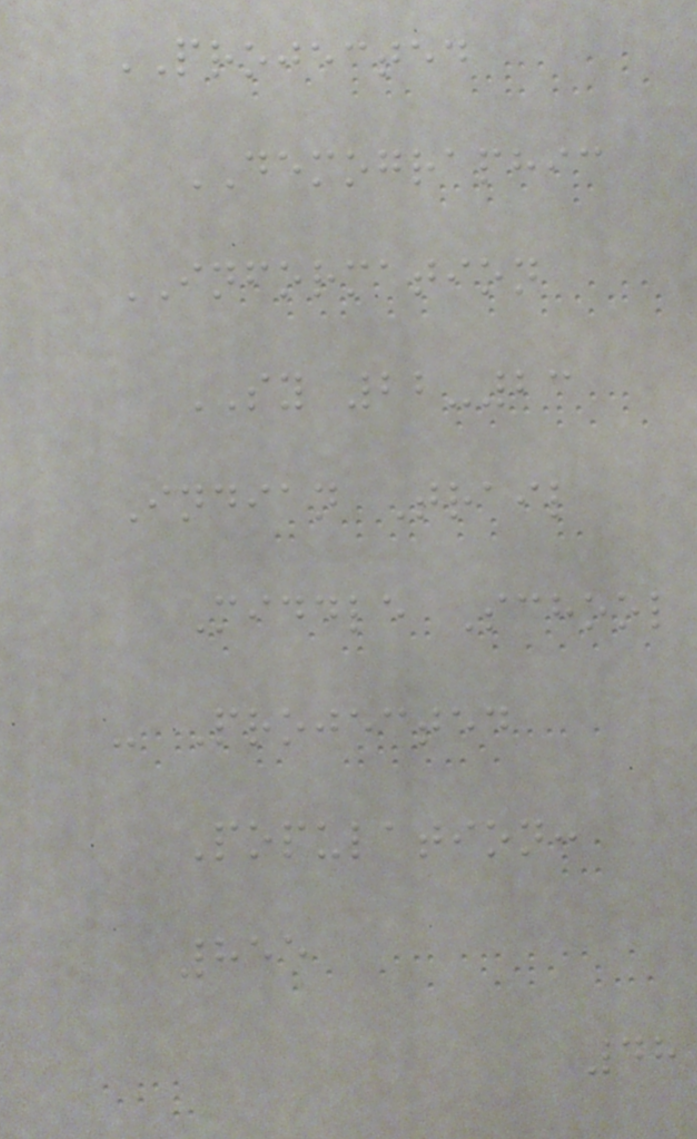PROJECTED
DEMOGRAPHIC
INFORMATION
SY 22-23
Indian Trail
Middle School
- Projected
Population:
855
48
